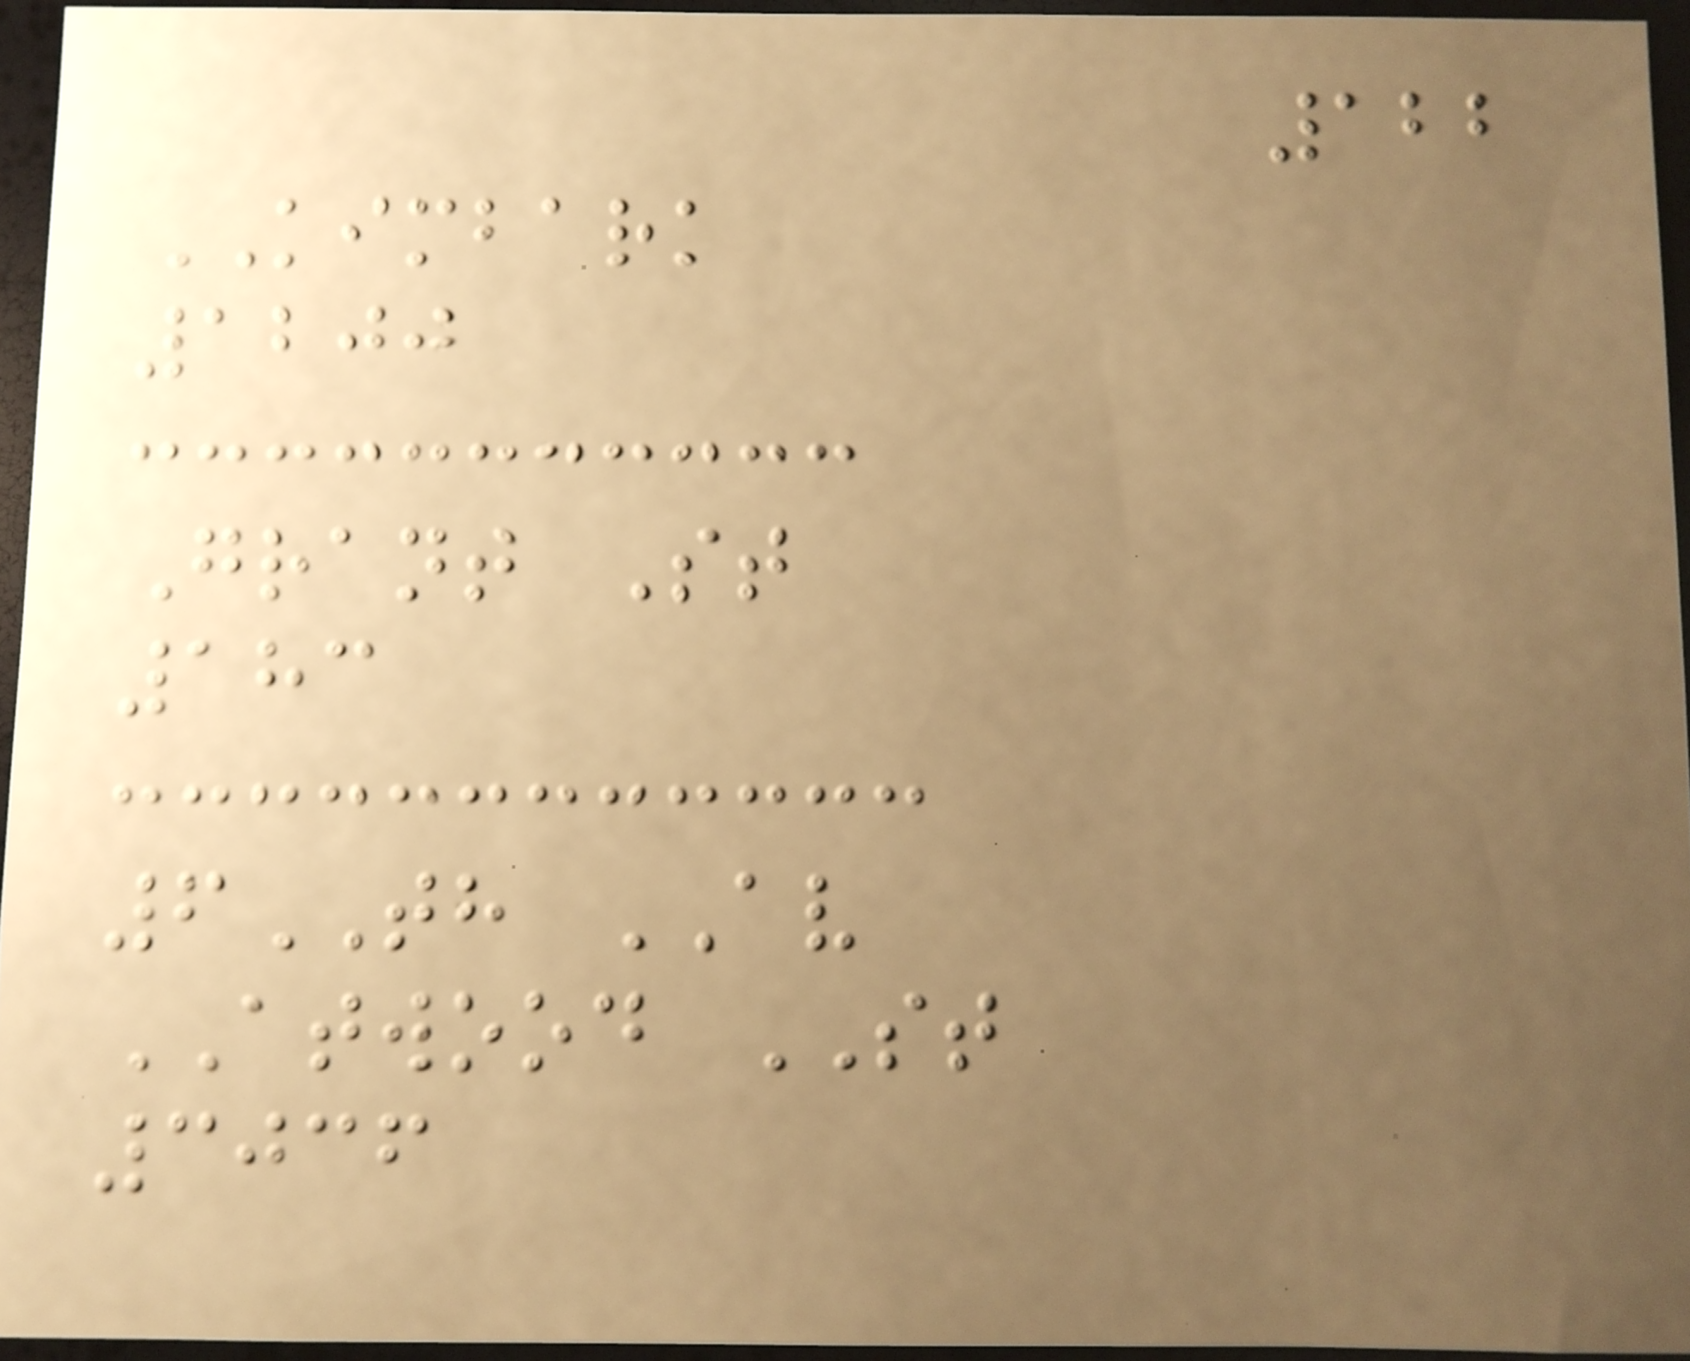122
KIMBARK
1200
Grant St
183
6TH AV
ATWOOD ST
3036
